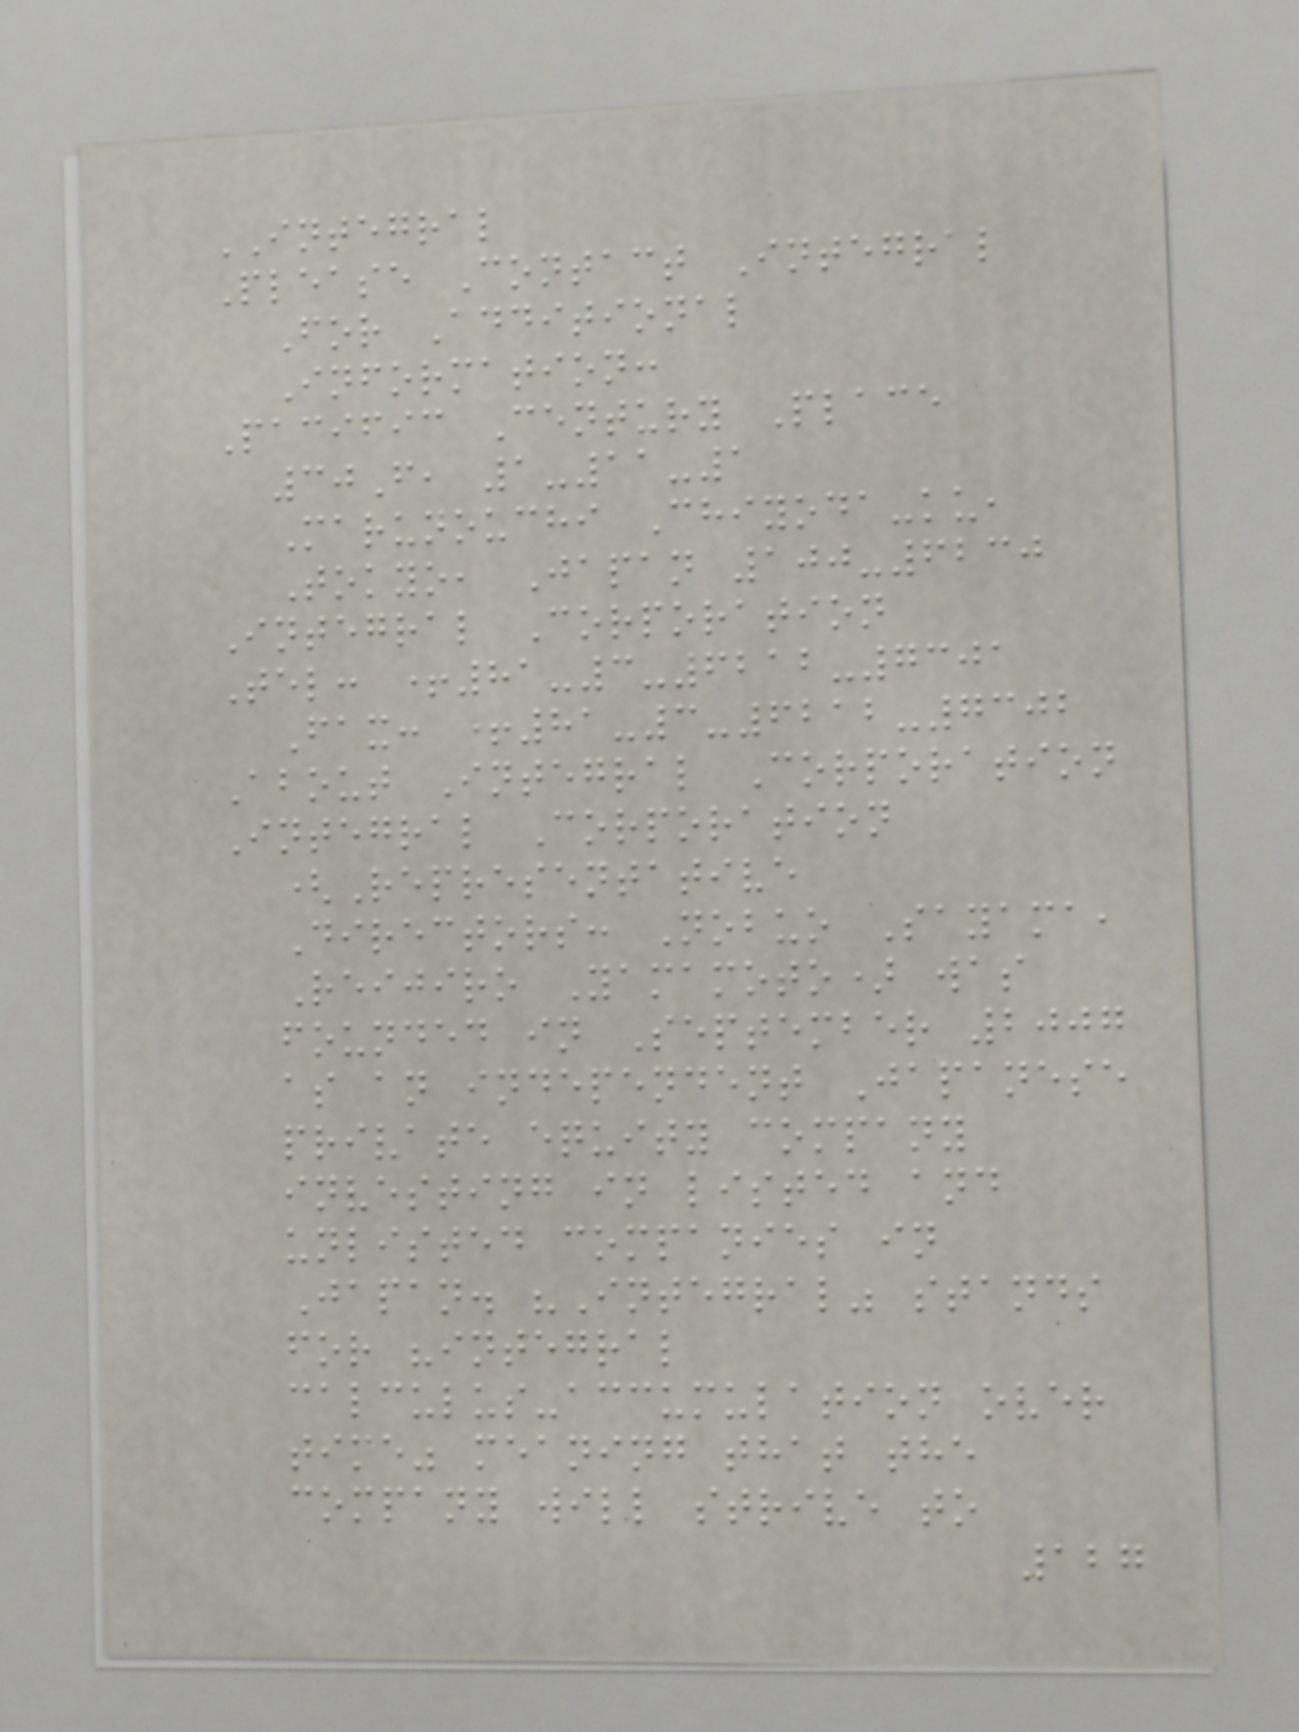INTEGRAL
Please Contact Integral
For Additional
Information:
Pacific Century Place
30F, 1-11-1
Marunouchi Chiyoda-ku,
Tokyo, Japan 100-6230
Integral Corporation
Tel: +81-3-6212-7301
Fax: +81-3-6212-7302
About Integral Corporation
Integral Corporation
(Representative
Directors: Nobuo Sayama,
Reijiro Yamamoto) was
founded in September 2007
as an independent Japanese
private equity company
investing in listed and
unlisted companies in
Japan. "Integral" stands
for "integral
calculus-accumulation over
time" meaning that the
company will strive to
127
